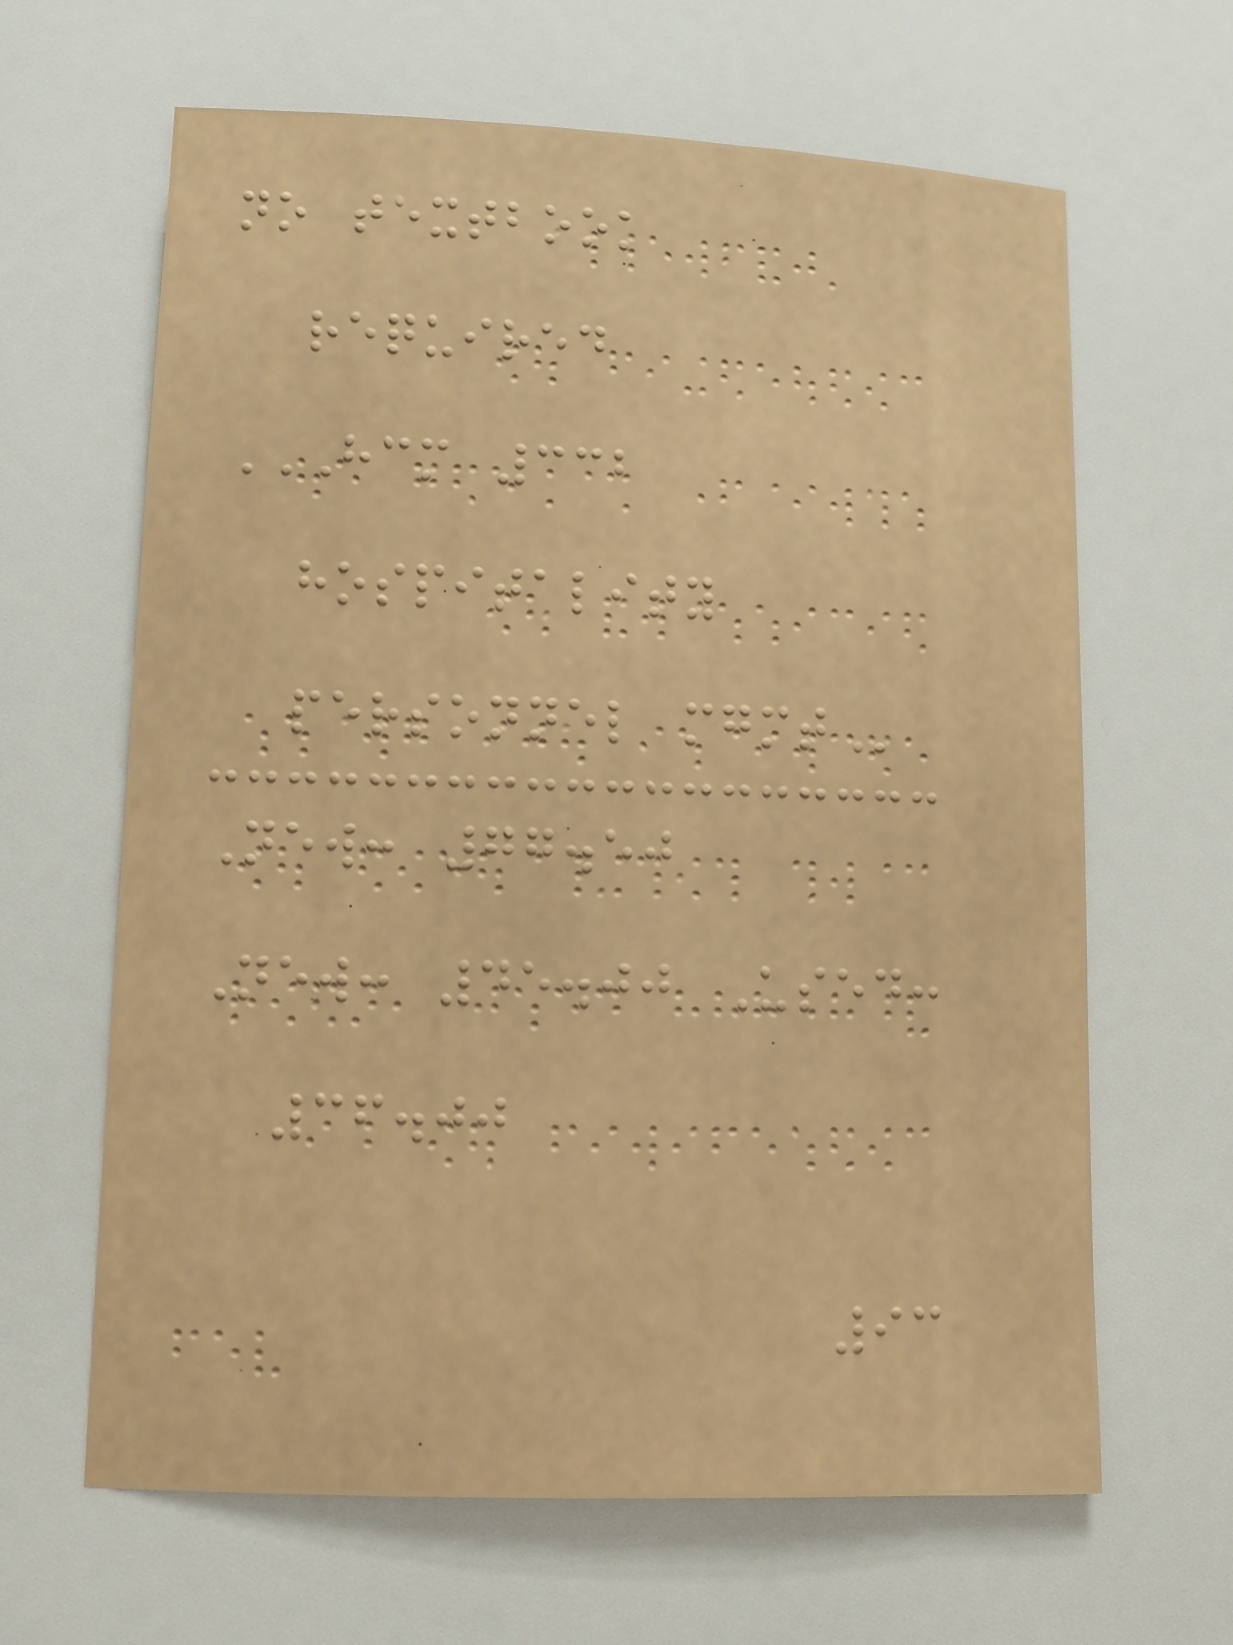no textbook
required
HCM 332
HOSPITALITY
PERSONNEL MGMT
New: 77.50
New: 45.00 Used:
36.00
93
